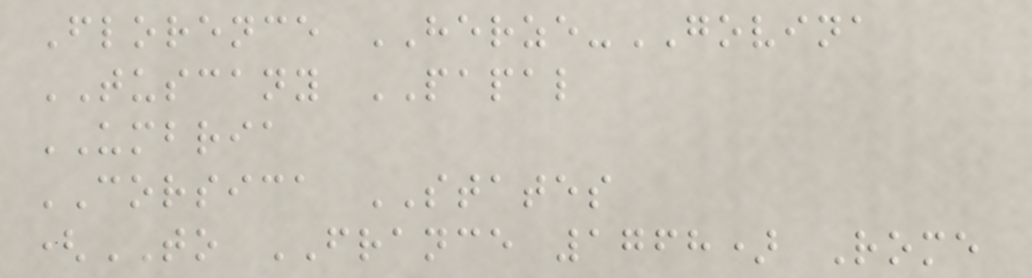Florence HERZE-GOVINA
TUSCANY PAPAL
UMBRIA
CORSICA STATES
(TO FRANCE 1768) Rome
